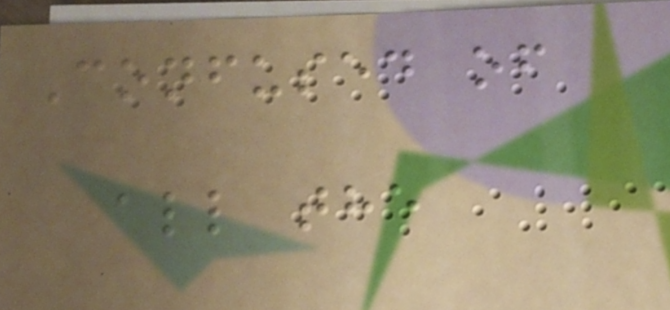Confused of
all the
